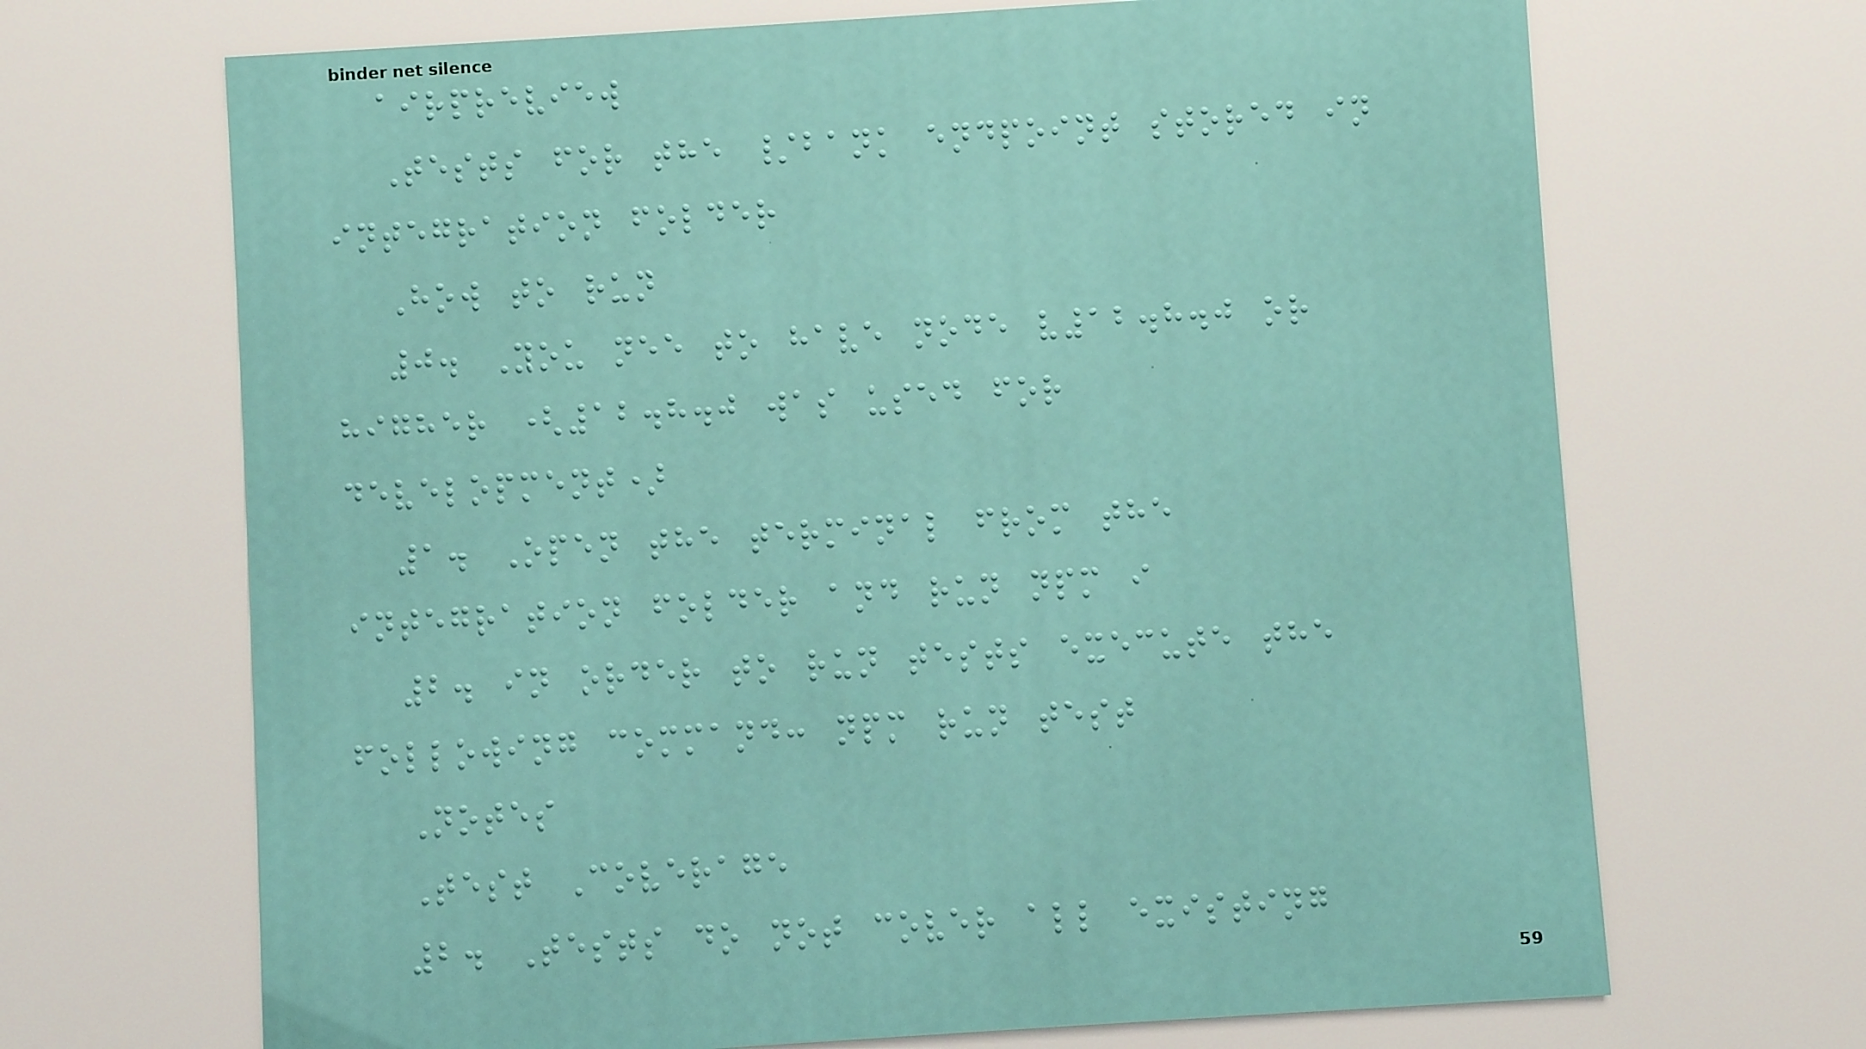airpreview
Tests for the /bank endpoint stored in
integration folder
How to run
0. You nee to have node v12.8.0 or
higher (12.8.0 was used for
development)
1. Open the terminal from the
integration folder and run npm i
2. in order to run tests execute the
following command: npm run test
Notes
Test Coverage
2. Tests do not cover all existing
